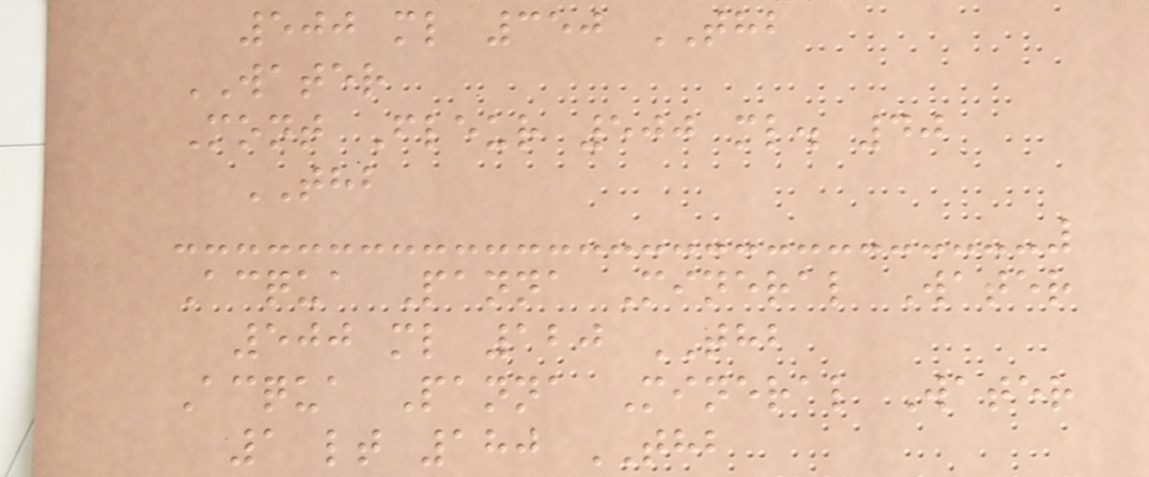500 ml 350 THB
WATER
Mont Fleur 500 ml. 40
THB
Acqua Panna Mineral Water
500 ml 120 THB
Acqua Panna Mineral Water
1 lt 180 THB
